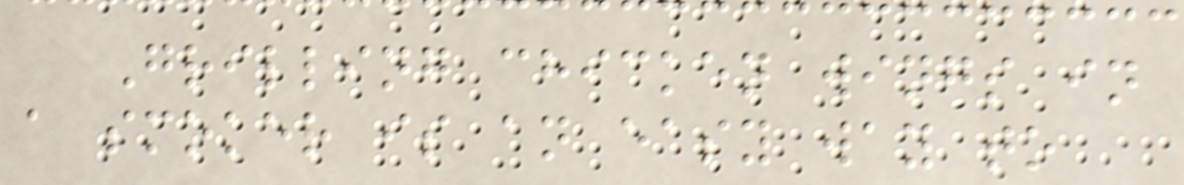Grilling chicken wings in
a smoker is an easy way to
